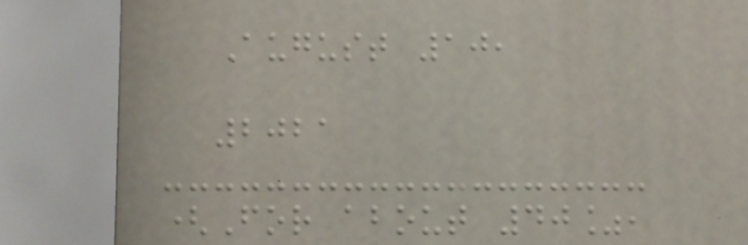August 10,
2021
(For about 40%,
